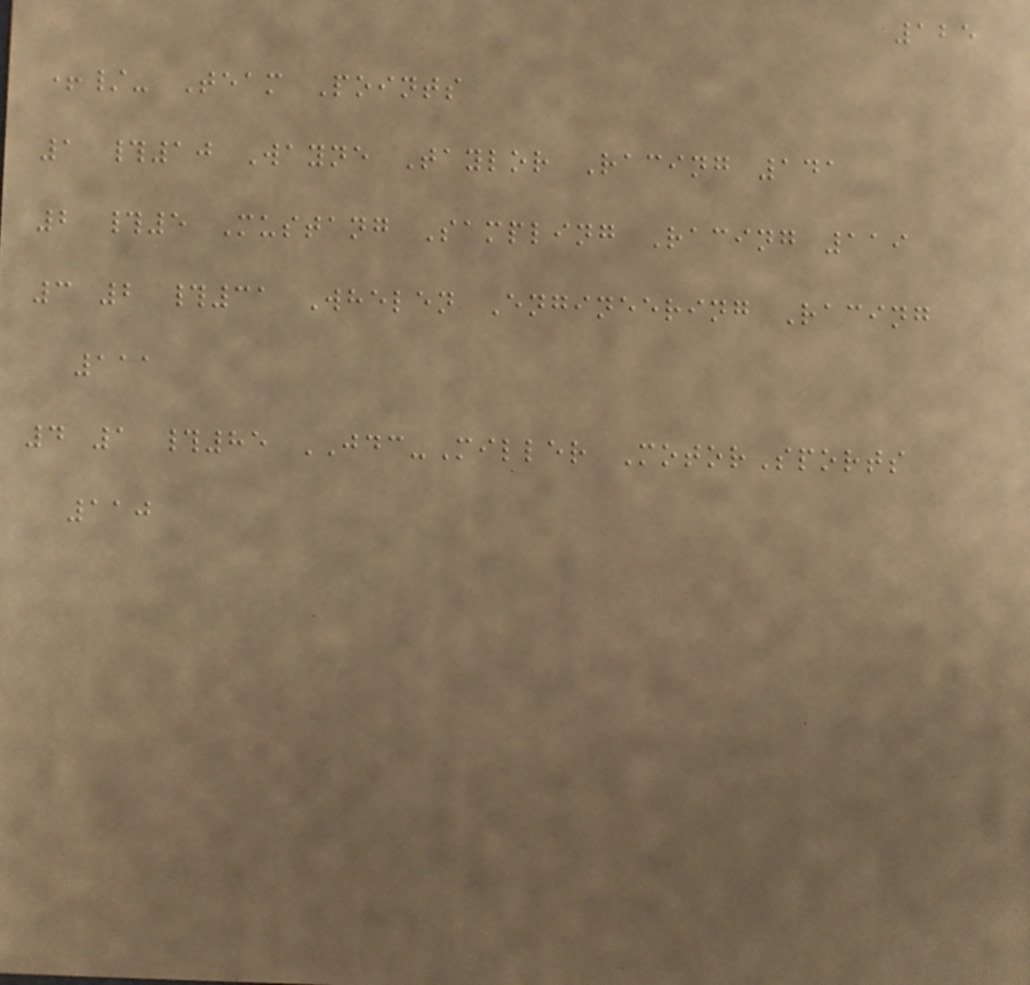125
+/- Team Points
1 #10 Wayne Taylor Racing 141
2 #5 Mustang Sampling Racing 119
3 2 #31 Whelen Engineering Racing
111
4 1 #85 JDC-Miller MotorSports
110
